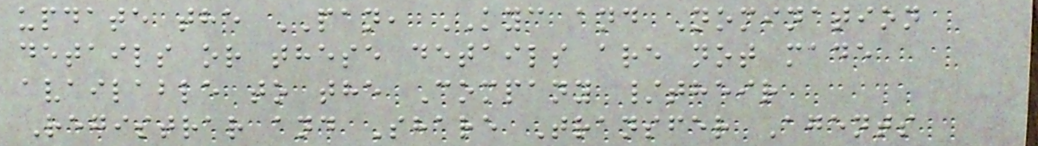update the PAN, KYC and Nomination
details or these details are not made
available to the Company /their
Registrar and Share Transfer Agents
